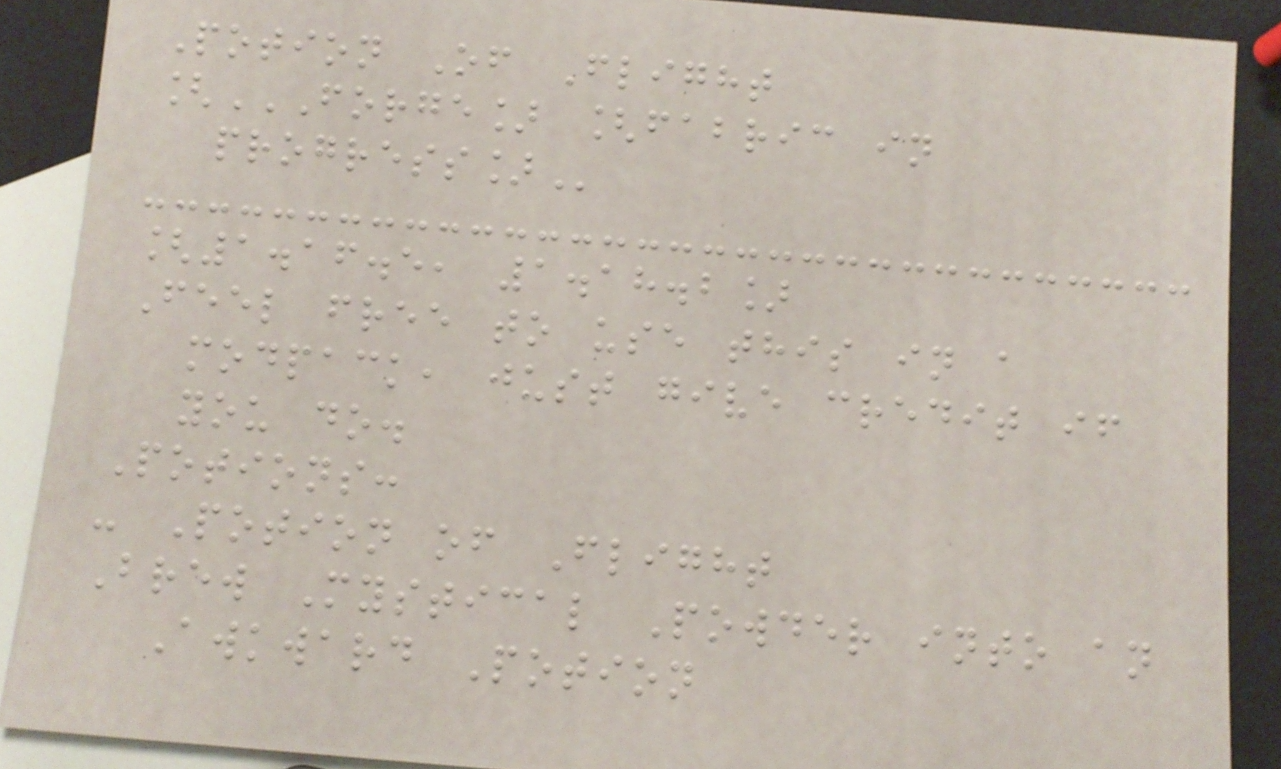Potion Of Flight
[FORGE] [FABRIC IN
PROGRESS]
[1.16.5, 1.18.2]
Feel free to use this in a
modpack, just give credit if
you do.
Potions:
- Potion of Flight
Brew Mystical Powder into an
Awkward Potion
